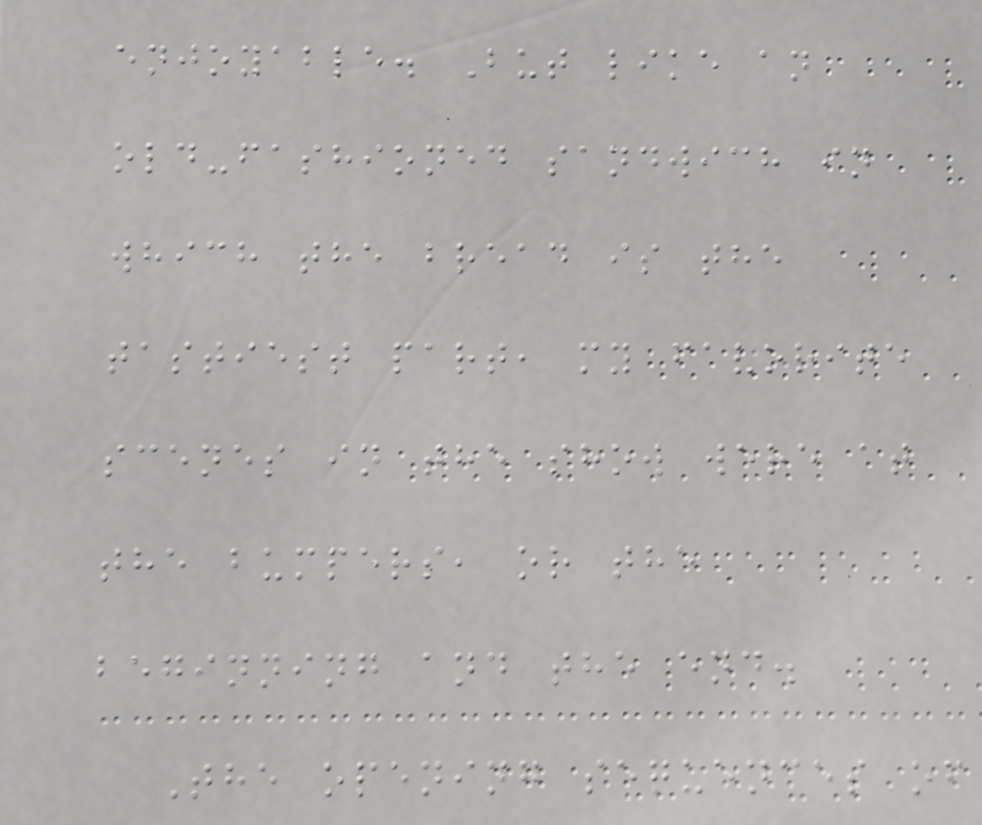enjoyable. But like an
old-fashioned sandwich in
which the bread is the
tastiest part, my favorite
scenes in the show were at
the bumpers, or the
beginning and the end.
The opening sequences of
